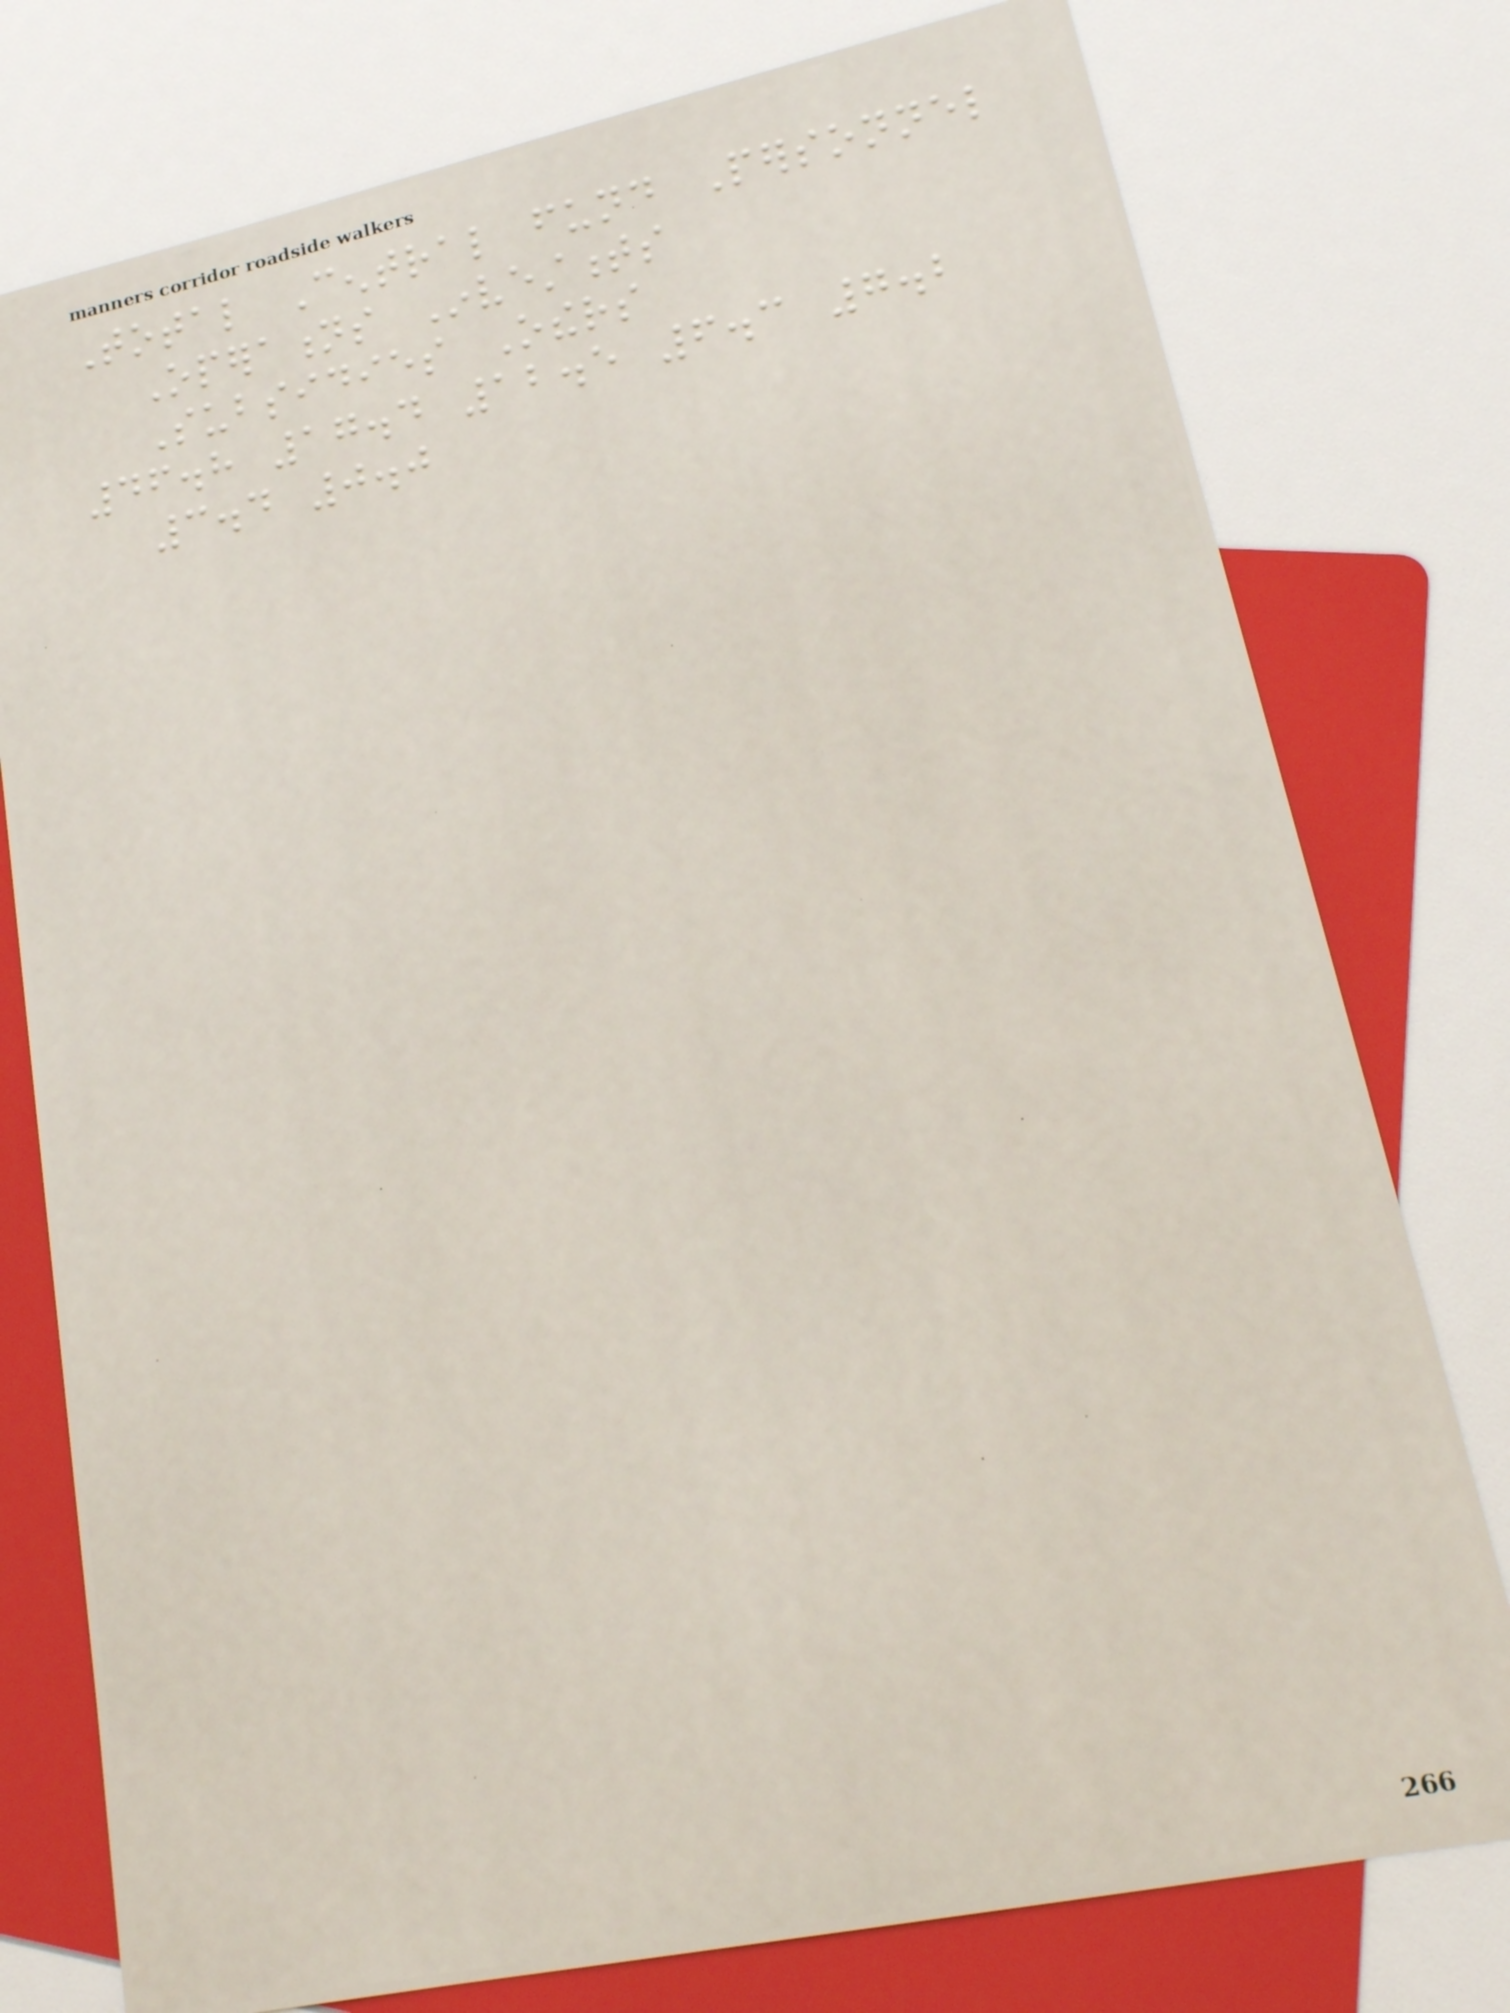Total Central fund Personnel
Operations Investments
Subsidies Others
46.8 17.4 12.5 6.3 7.2
3.4 0.0
